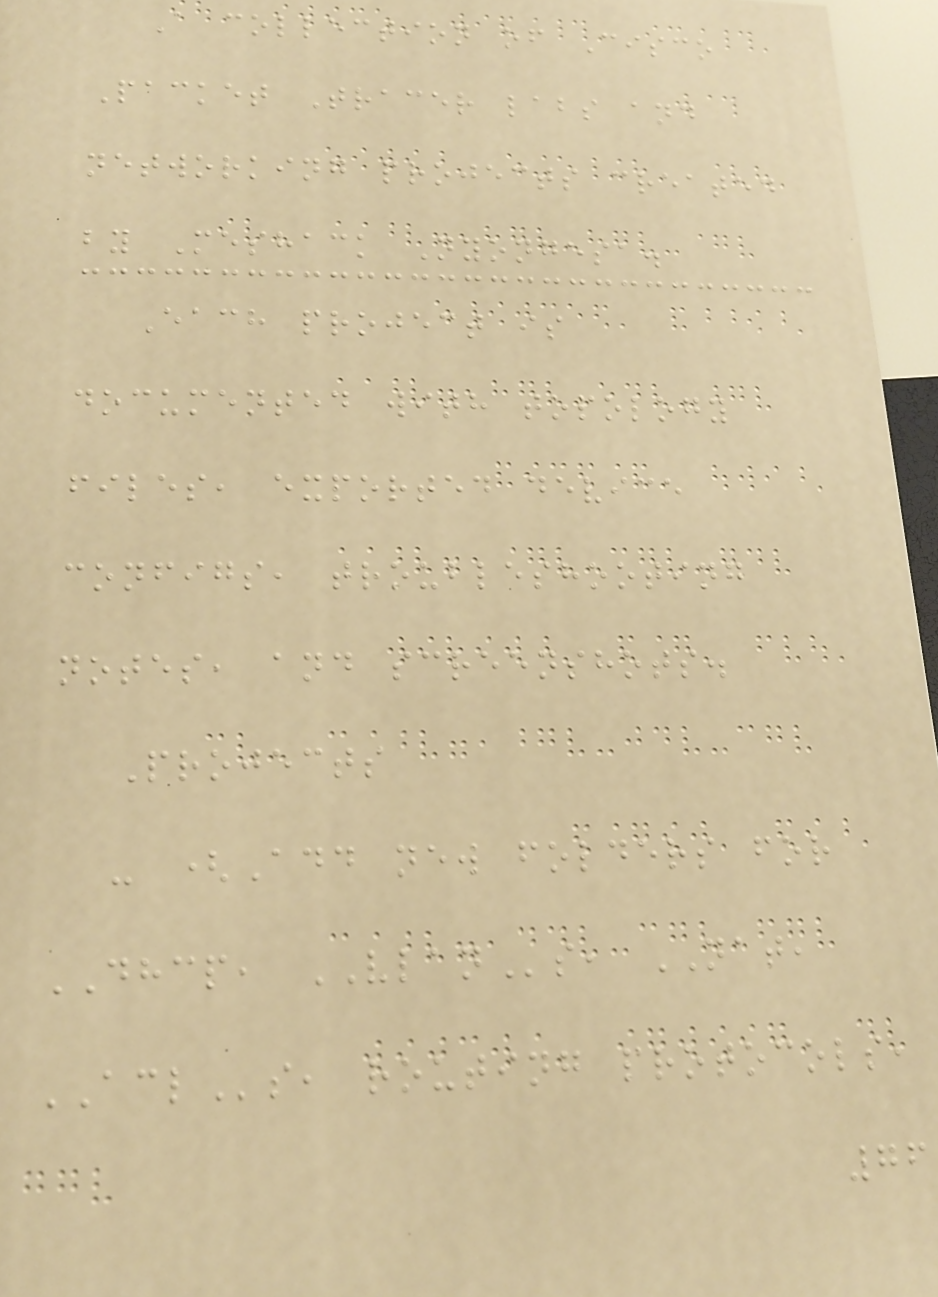A collection of Cisco
Packet Tracer labs and
networking projects created
by Meshack Nyongesa.
Each project is
documented with topology
files, exported device
configs, troubleshooting
notes, and screenshots.
Projects
- (Add new folders for
DHCP, VLANs, NAT,
ACLs, routing protocols,
76
